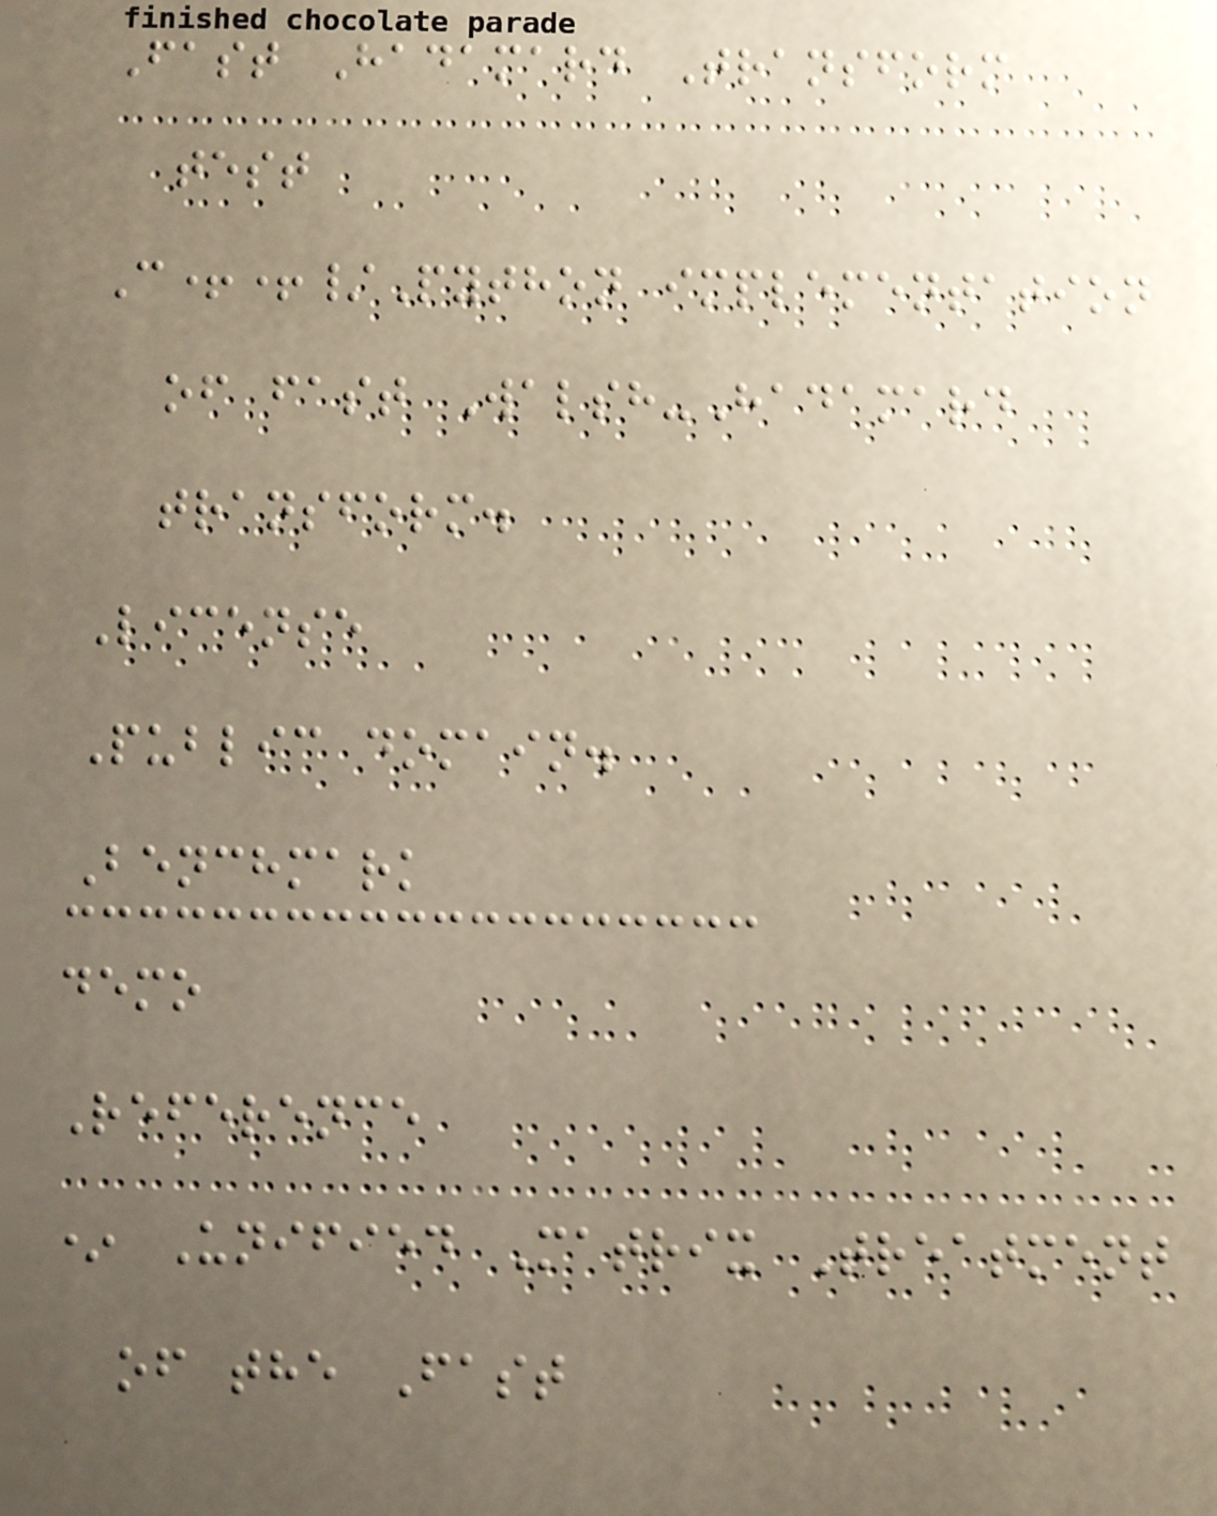Fast Hadamard Transform
test
C++/Python implementation
of fast Walsh-Hadamard
transform.
License
Public domain.
Benchmark
demo
Reference
* Unified Matrix Treatment
of the Fast
